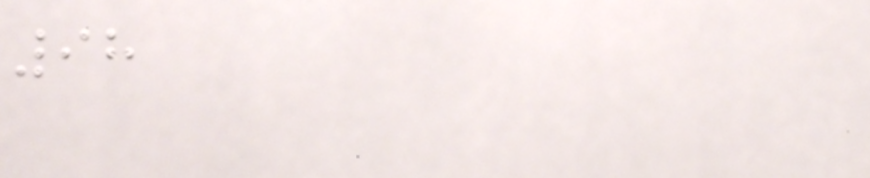98
